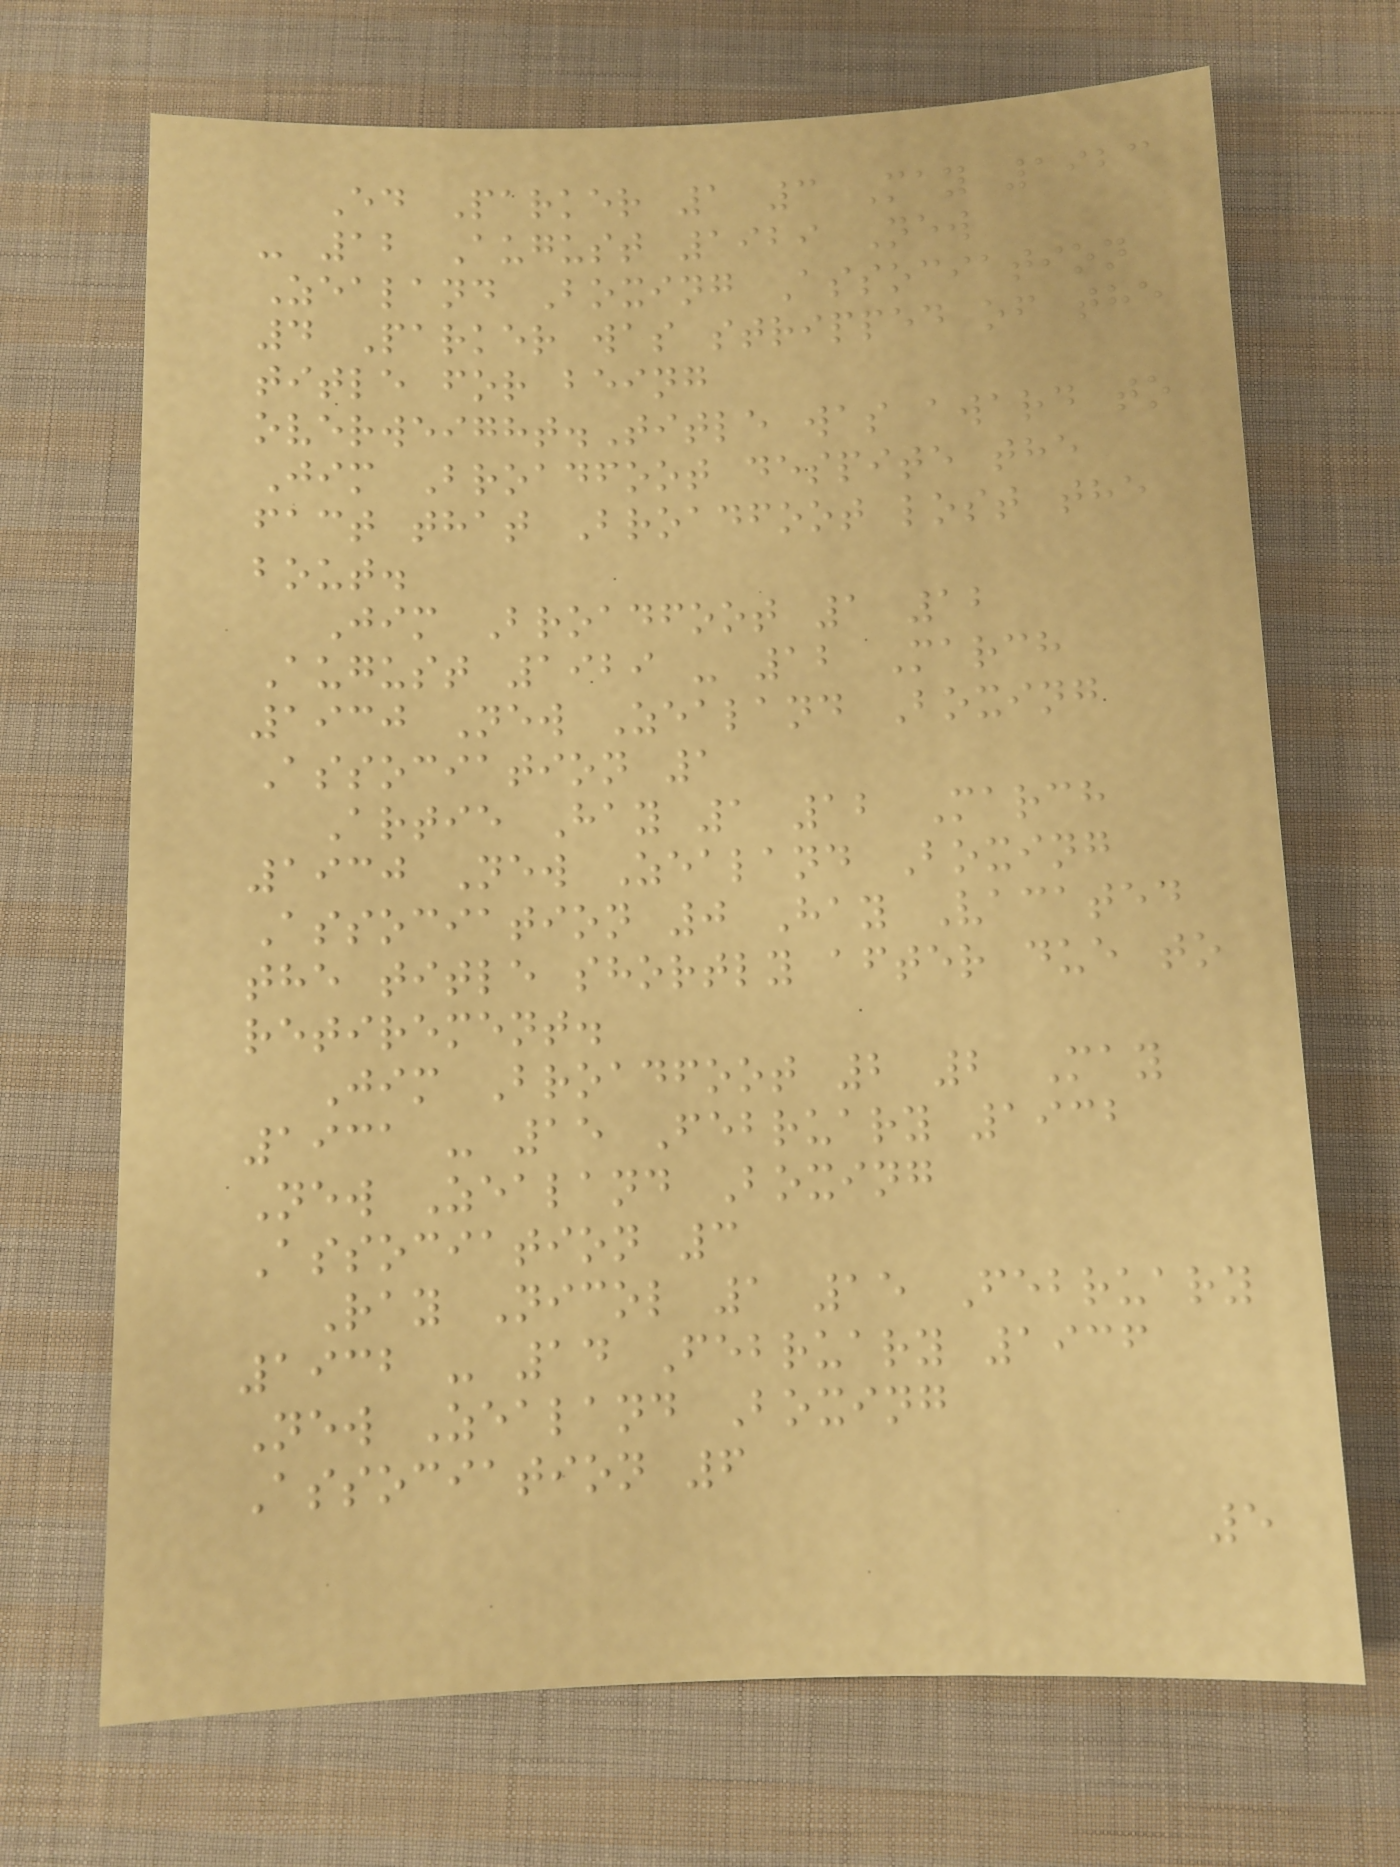Ed Parker 1 3 May 1923
- 12 August 1929 New
Zealand Boxing Association
4 Parker was stripped of the
title for being
overweight.Title was award to
Jim Broadfoot despite the
fact that Broadfoot lost the
bout.
Jim Broadfoot 1 12
August 1929 - 12 March
1930 New Zealand Boxing
Association 1
Artie Hay 1 12 March
1930 New Zealand Boxing
Association 0 Hay Vacated
the title shortly after due to
retirement.
Jim Broadfoot 2 2 May
1931 - 15 February 1932
New Zealand Boxing
Association 3
Ray Nicol 1 15 February
1932 - 14 February 1936
New Zealand Boxing
Association 6
5
